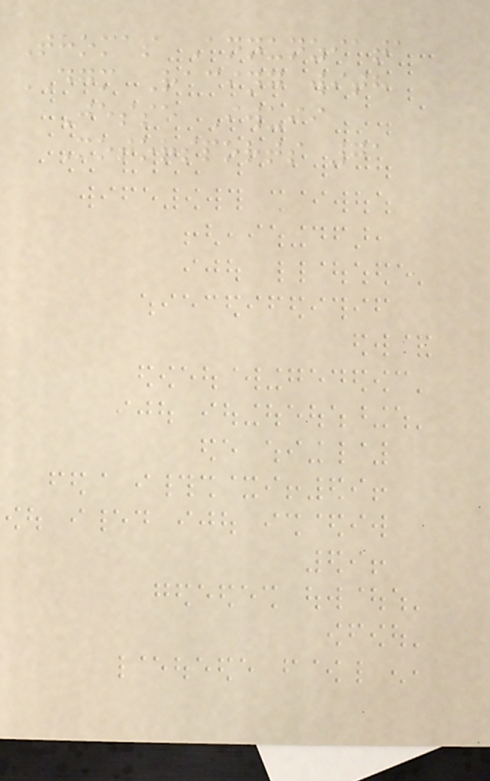Thomas Annunziata
DGM Racing with
Jesse Iwuji
Motorsports 71
